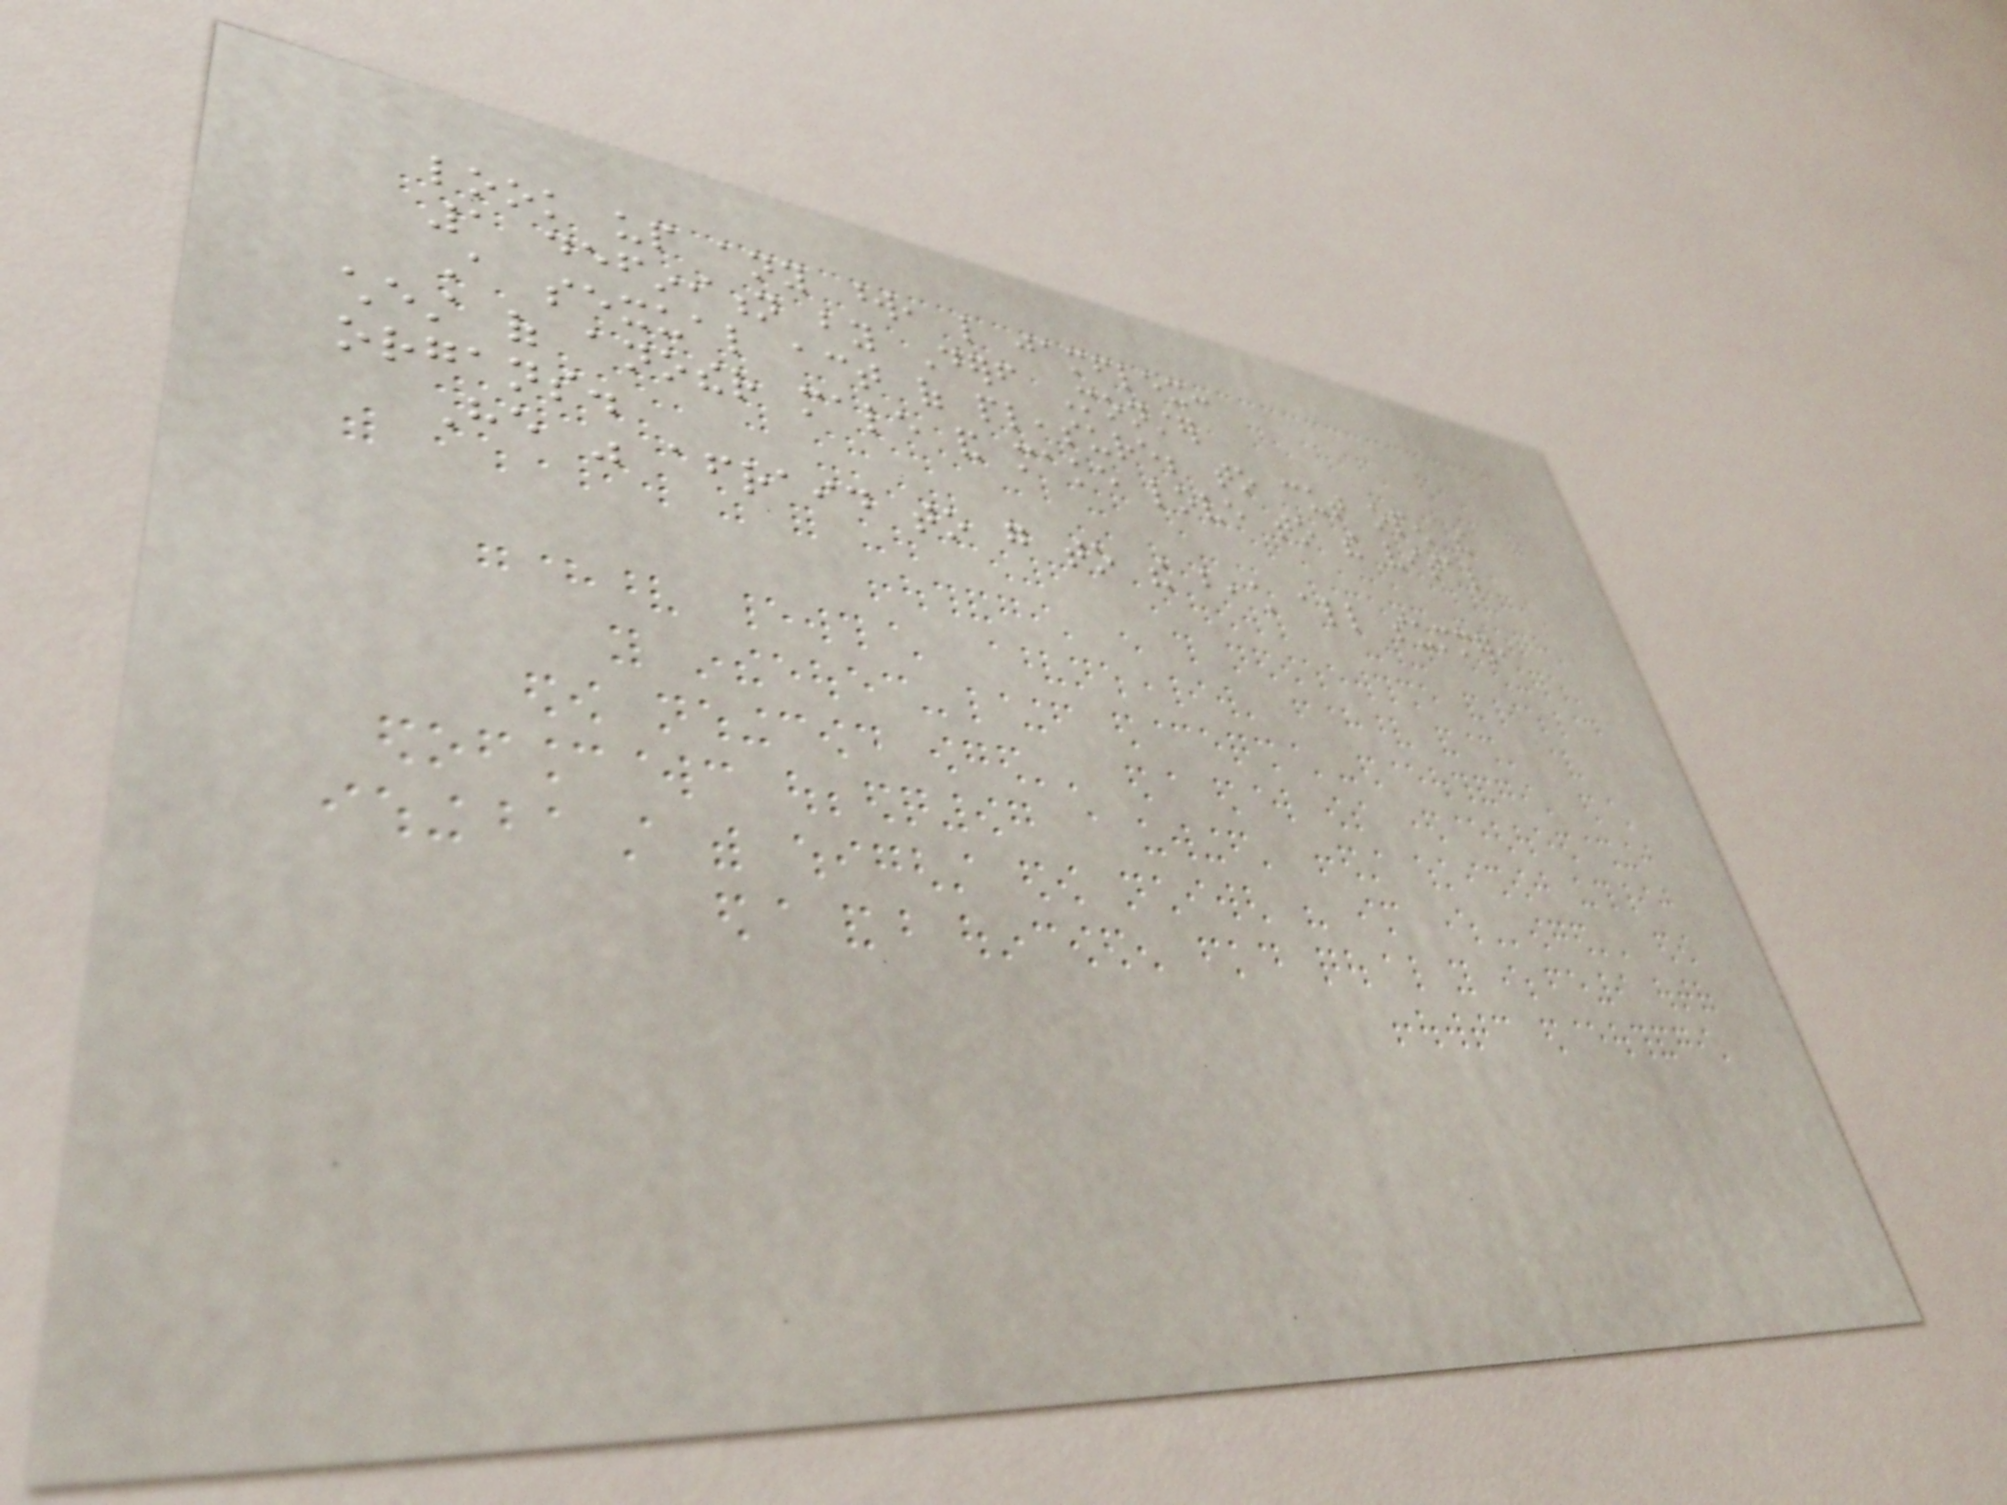look up any word, like jamflex:
1 definition by Derf Monster
A sexual act of pleasure; to cut open the
chest of another male and make love to the vital
organs.
He was afraid to go to the beach all summer,
